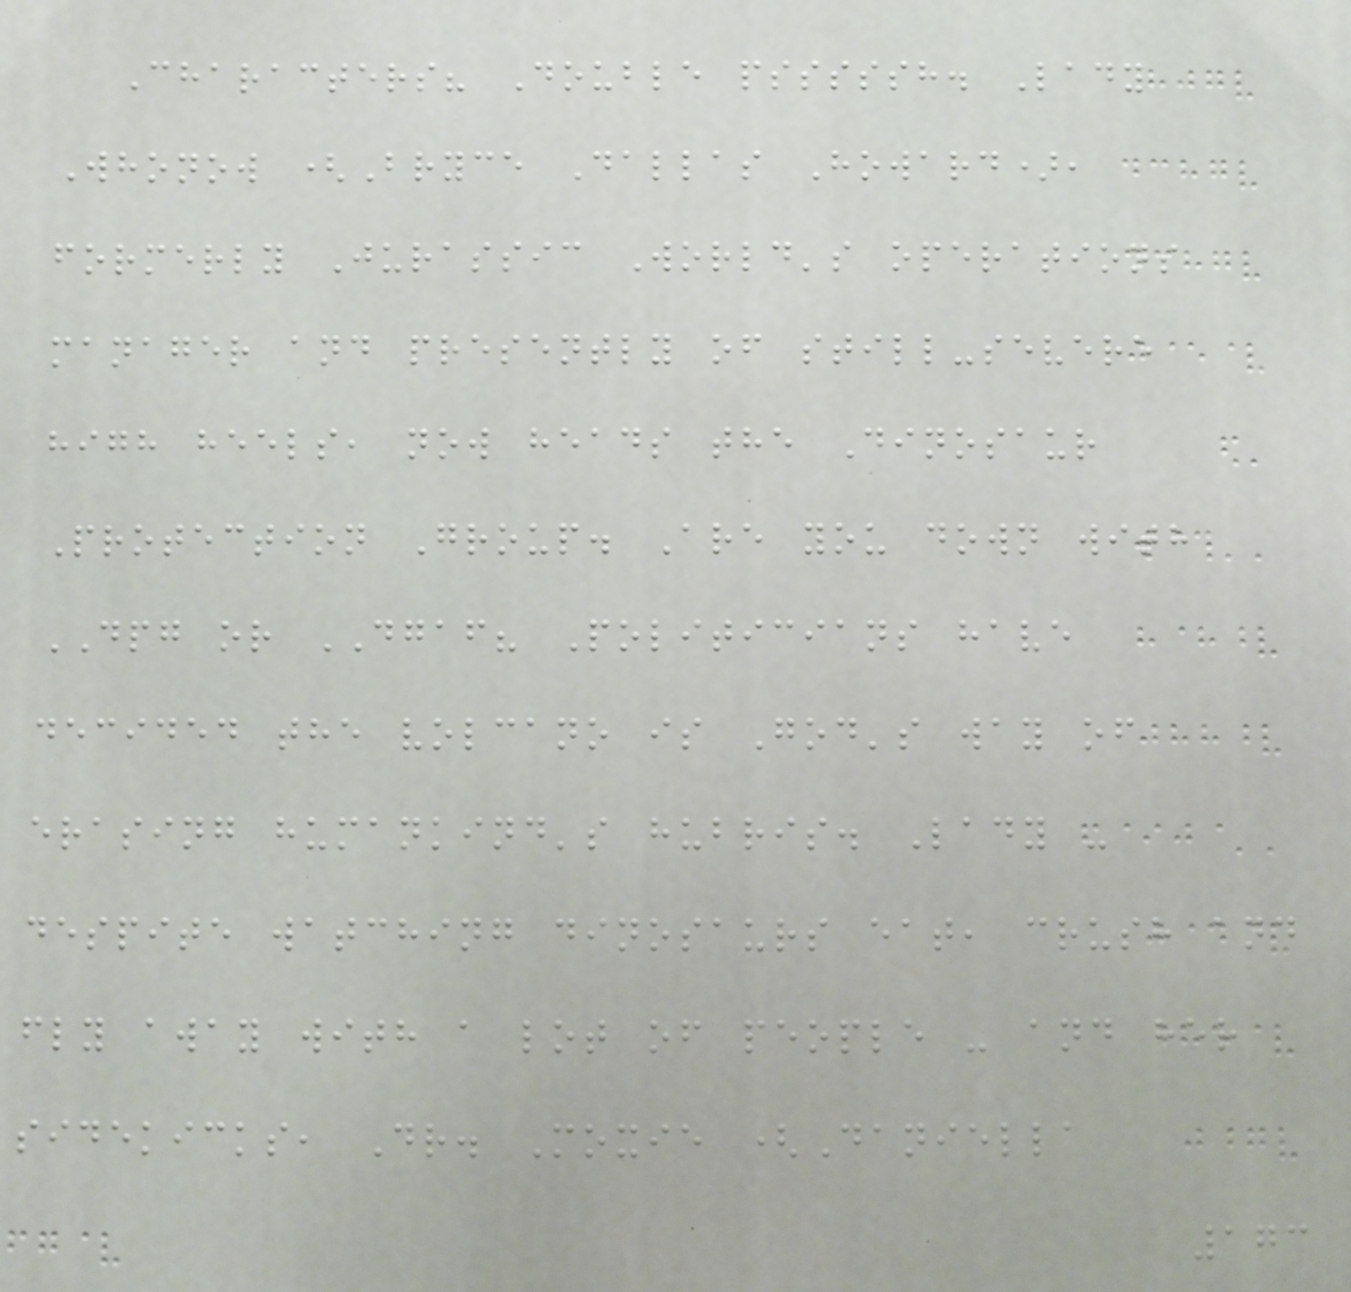Characters? Double psssssh. Lady
Whonow (Bryce Dallas Howard),
formerly Jurassic World's operations
manager and presently of still-severe
high heels, now heads the Dinosaur
Protection Group. Are you down with
DPG or DGAF? Politicians have
decided the volcano is God's way of
erasing humankind's hubris. Lady -
despite watching dinosaurs eat, crush and
fly away with a lot of people - and her
sidekicks, Dr. Moxie (Daniella
173
